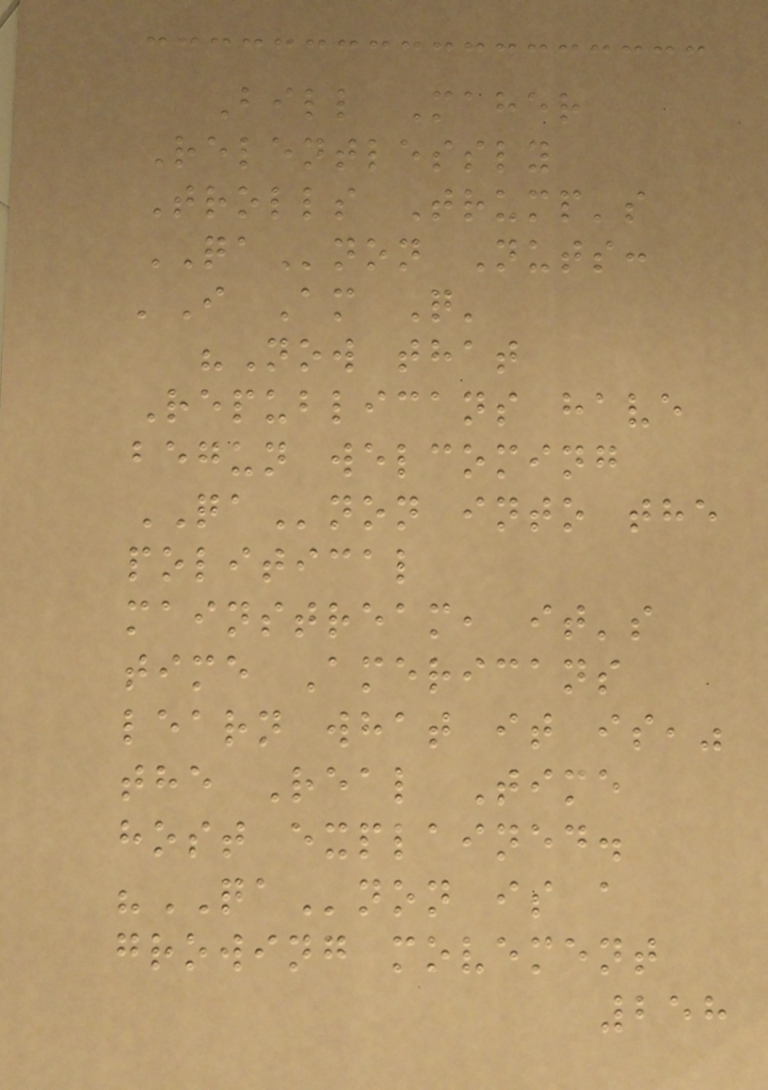Bill Maher
Relentlessly
Trolls Trump's
QAnon Nuts:
'I Am Q'
"Now that
Republicans have
begun welcoming
QAnon into the
political
mainstream, it's
time Americans
learn what it is,"
the Real Time
host explained.
"QAnon is a
growing movement
258
